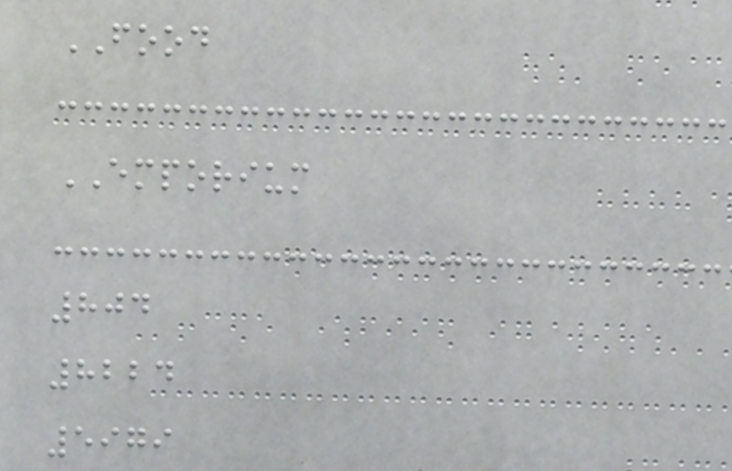FOOD
EMPORIUM
804
8224
5979
